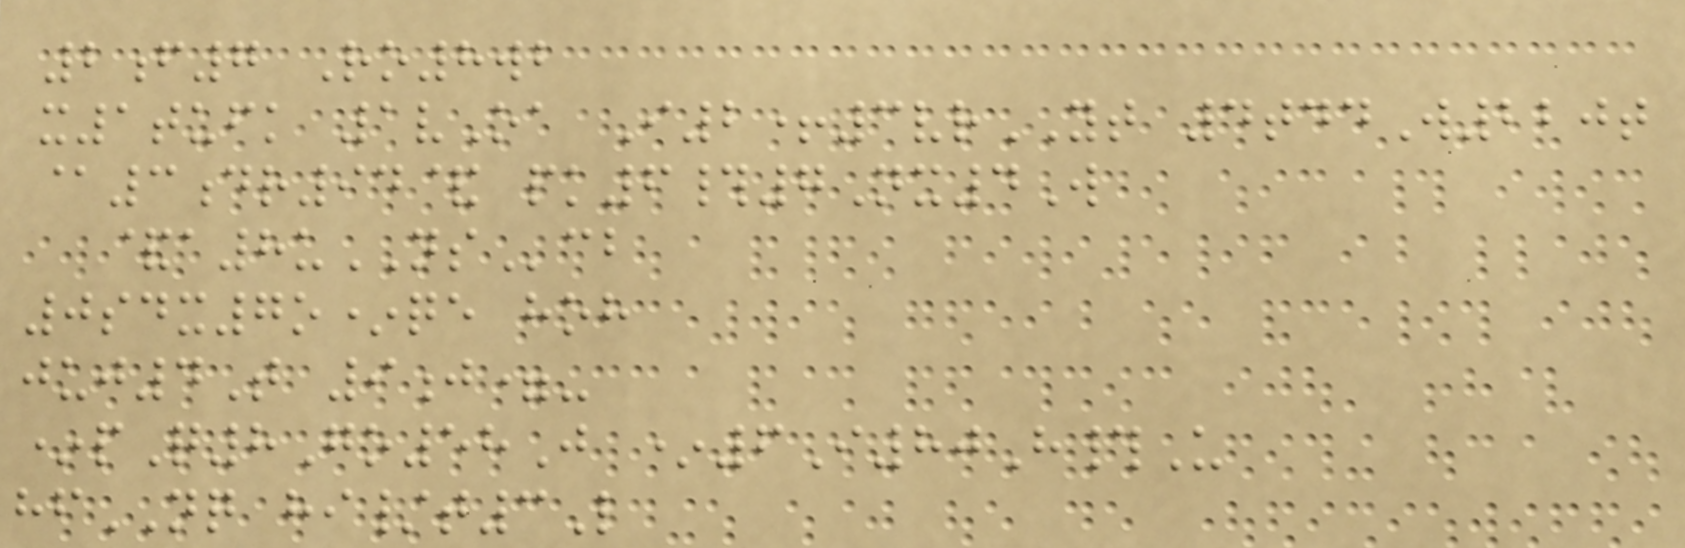2f7 Ro8wb
x1tufk 1vOa I2+3vrYT 4tddW220t
@3dr94& pk6#7Nx4W
&a8uNScb
0sdx7o*qe hoh
juj4T 9j=-
*pQ8Go58J *6I80H#U
hfNQ hi/t3L
